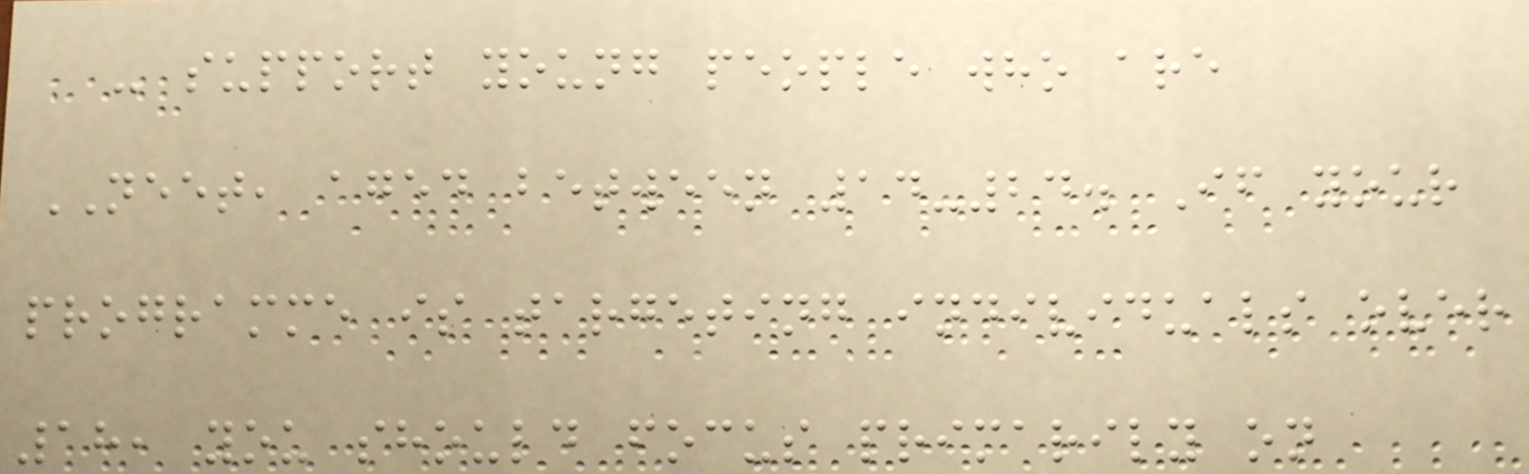- support young people who are
NEET, aged between 14-24. If your
programme is targeting individuals over
18, you should focus primarily on
